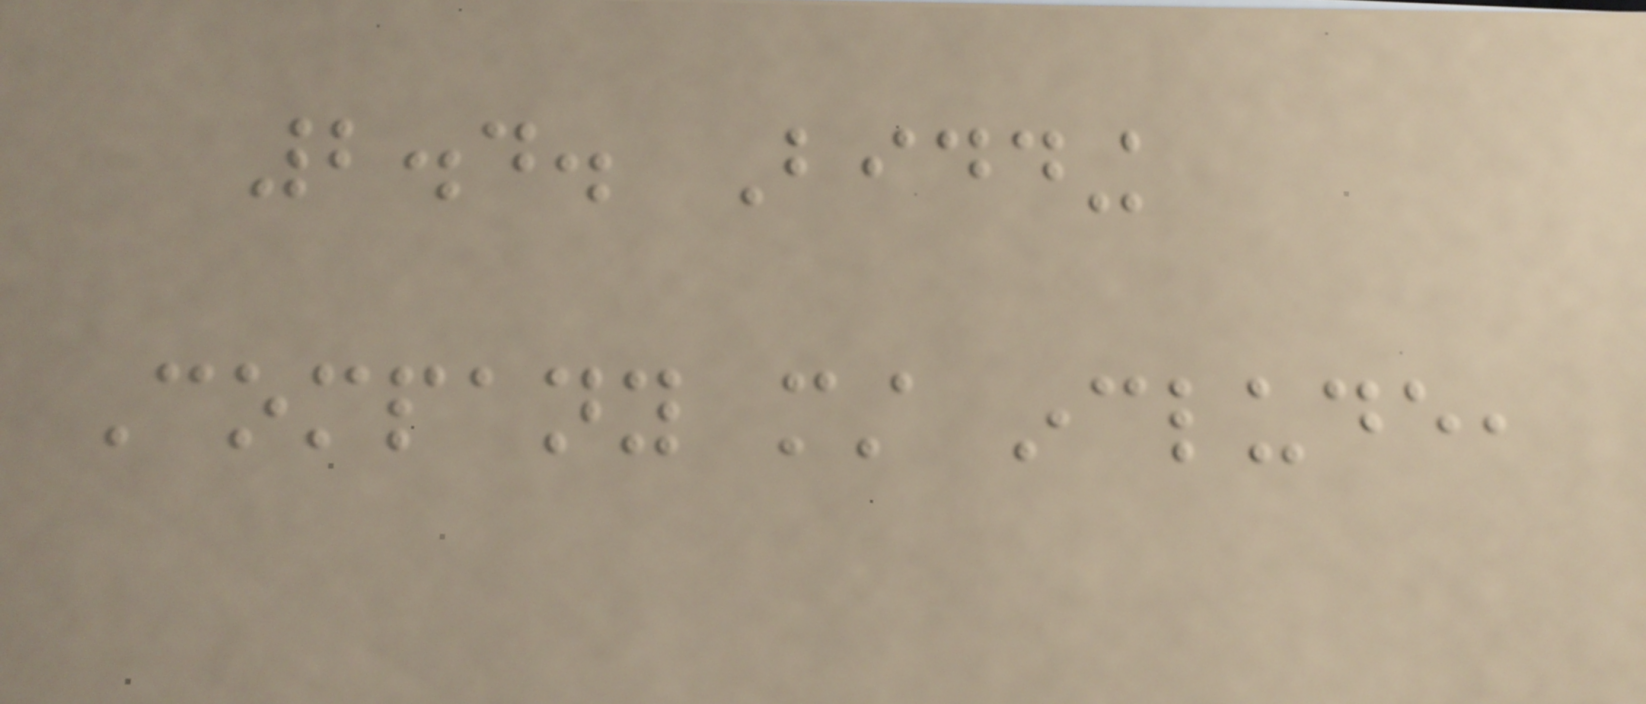2.4. Bidding
Company must include,
